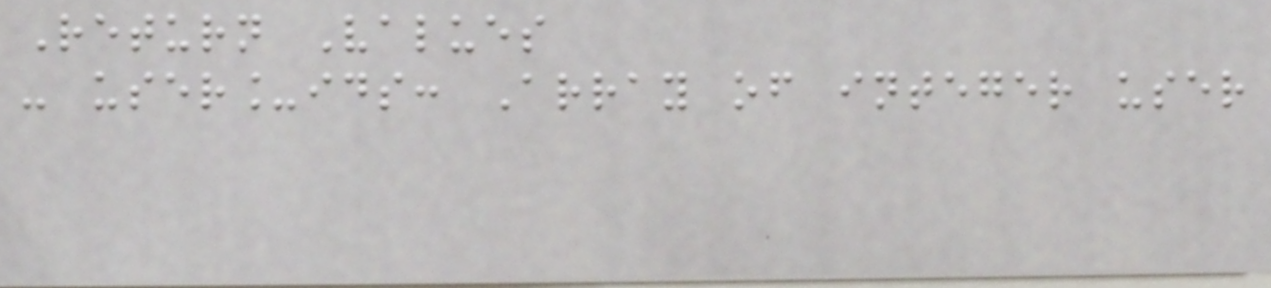Return Values
- user_ids: Array of integer user
